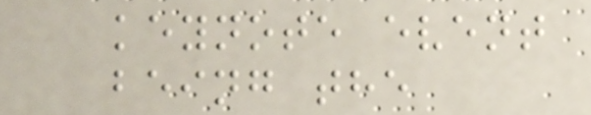keynote event
being the
